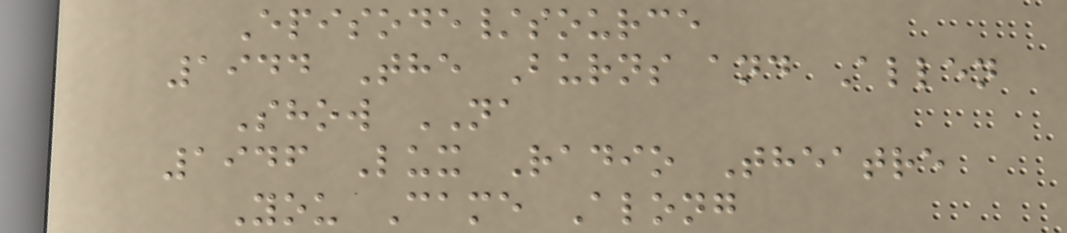Episode/source
1944 The Burns and Allen
Show NA
1946 Lux Radio Theatre
You Came Along
